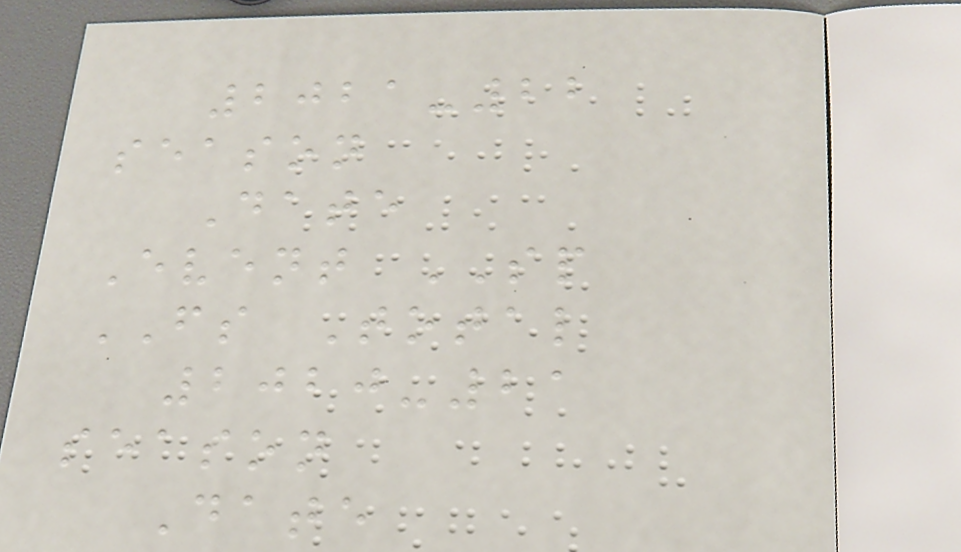2021-22
season
Date
Event SP
FS Total
2020-21
season
Date
